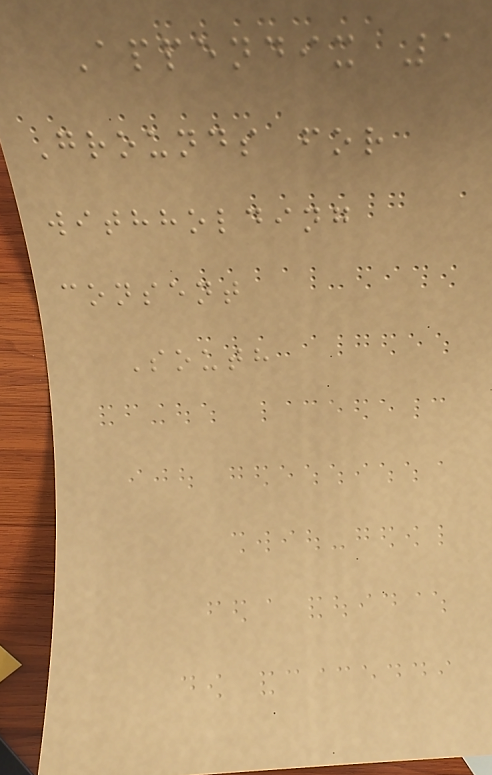Appendix 1
Grounds for
withholding
consent
South
